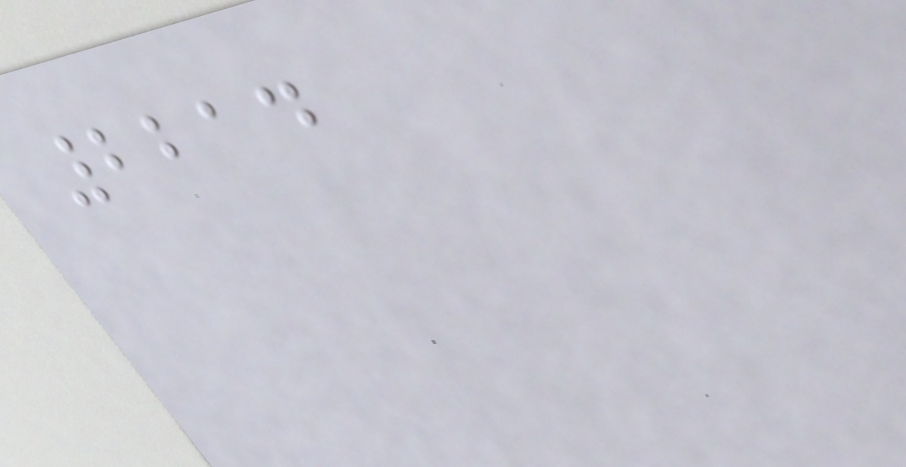2214
